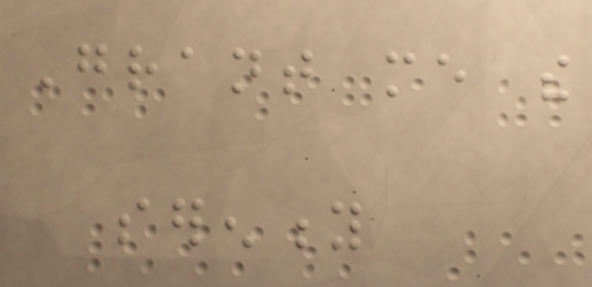Grant me the
serenity
